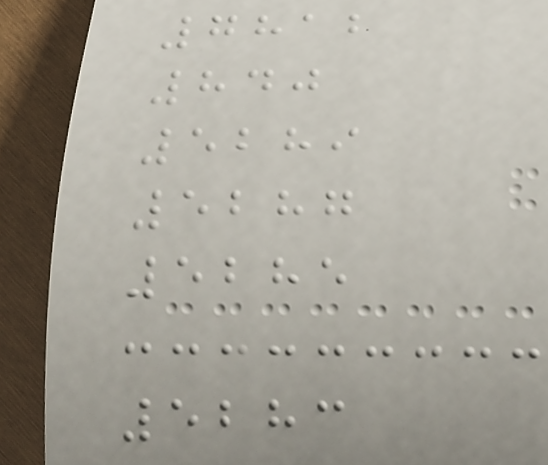7812
840
5289
5287
5285
5283
